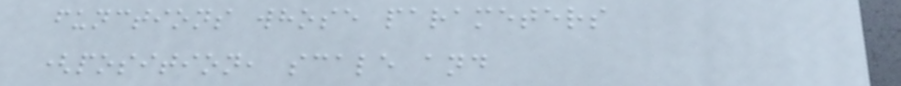functions whose parameters
(position, scale and
